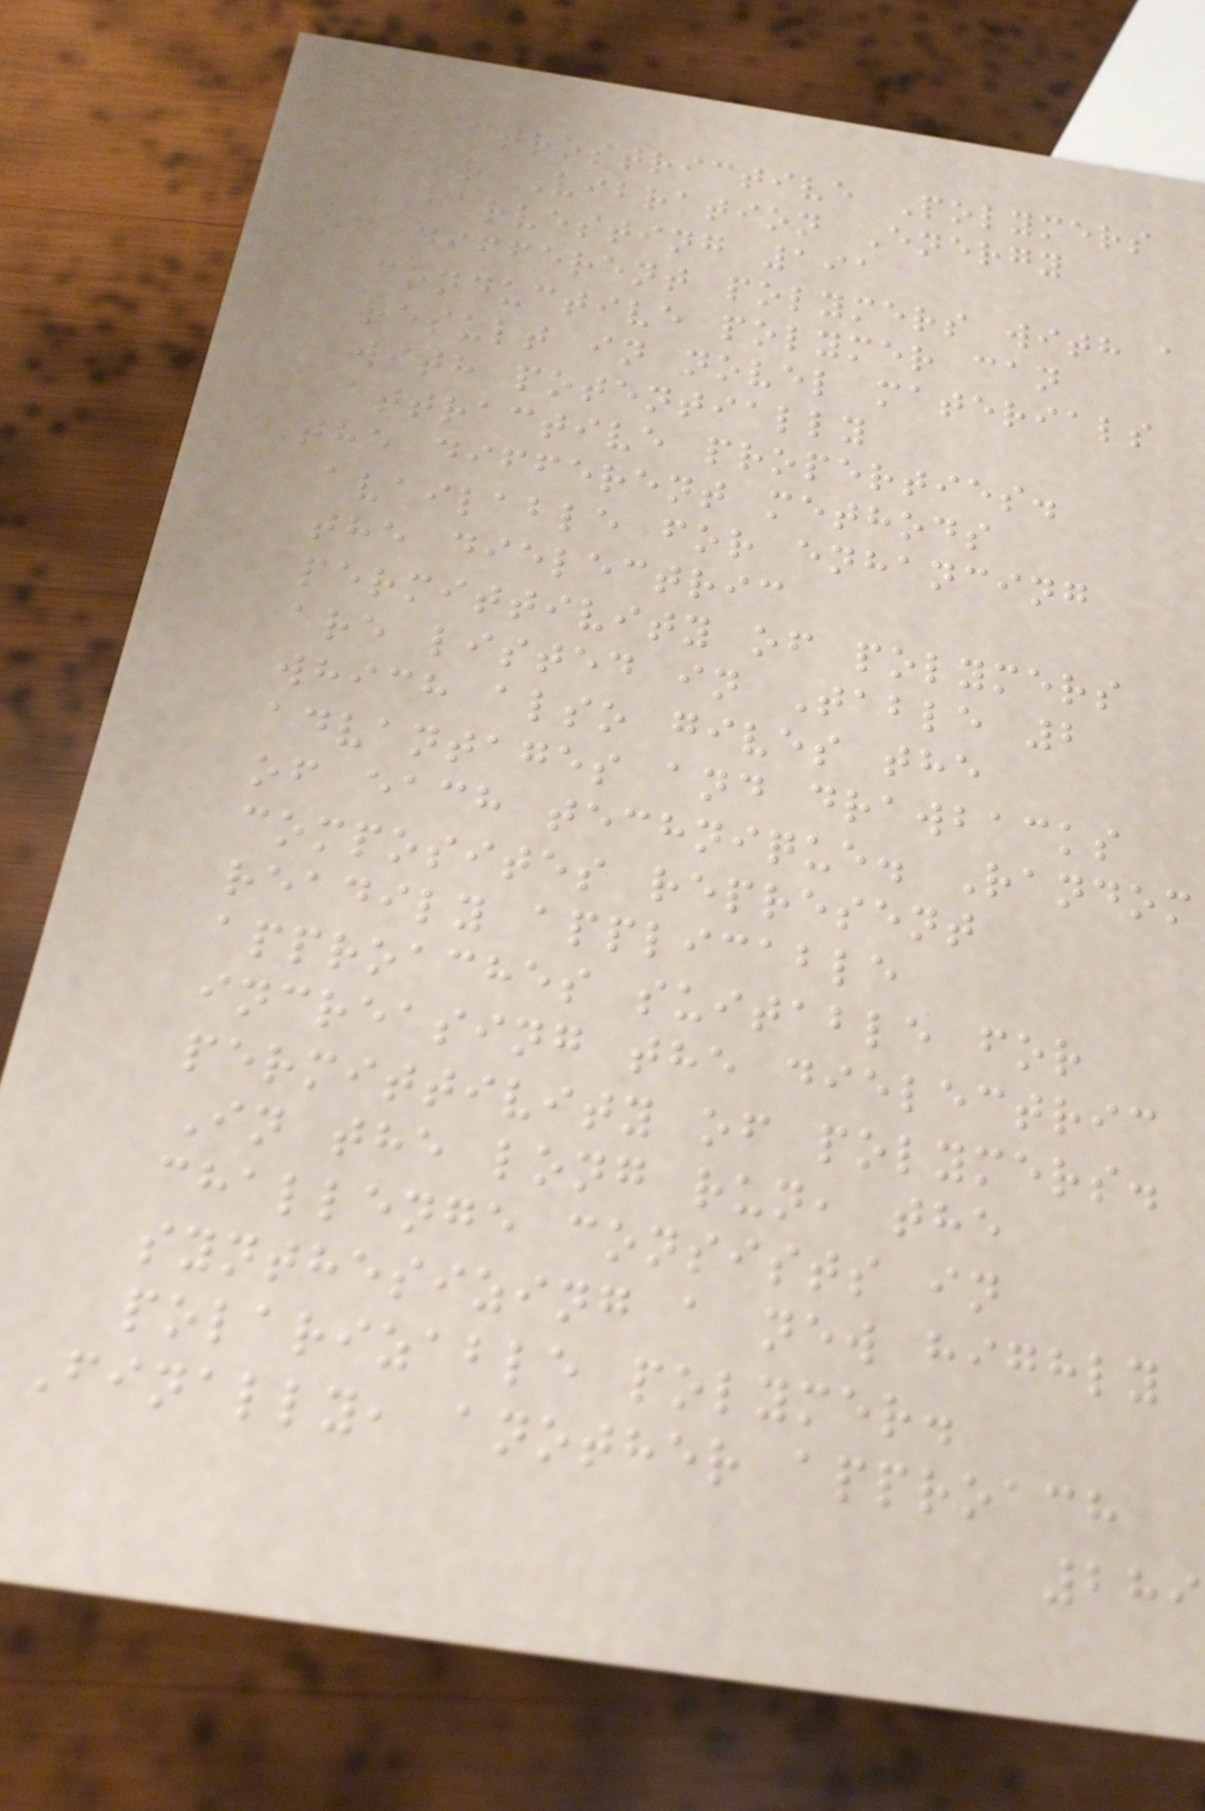Electrostrictive Polymers
for Vibration Energy
Harvesting 191
of different polymers with a
conductive polymer can
result in novel materials
with potentially
attractive properties.
The different methods
available for enhancing
the dielectric
permittivity of polymers
are listed in Table 2
which also gives the
advantages and drawbacks
of each technique. Random
composites represent
readily applicable
approaches suitable for
increasing the dielectric
permittivity of polymers.
In the long run, the
challenge consists in
synthesizing a new highly
polarizable polymer.
Finally, another approach
289
